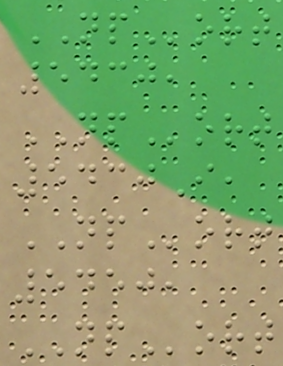NPort
5430,
NPort
5430I,
NPort
5450,
NPort
